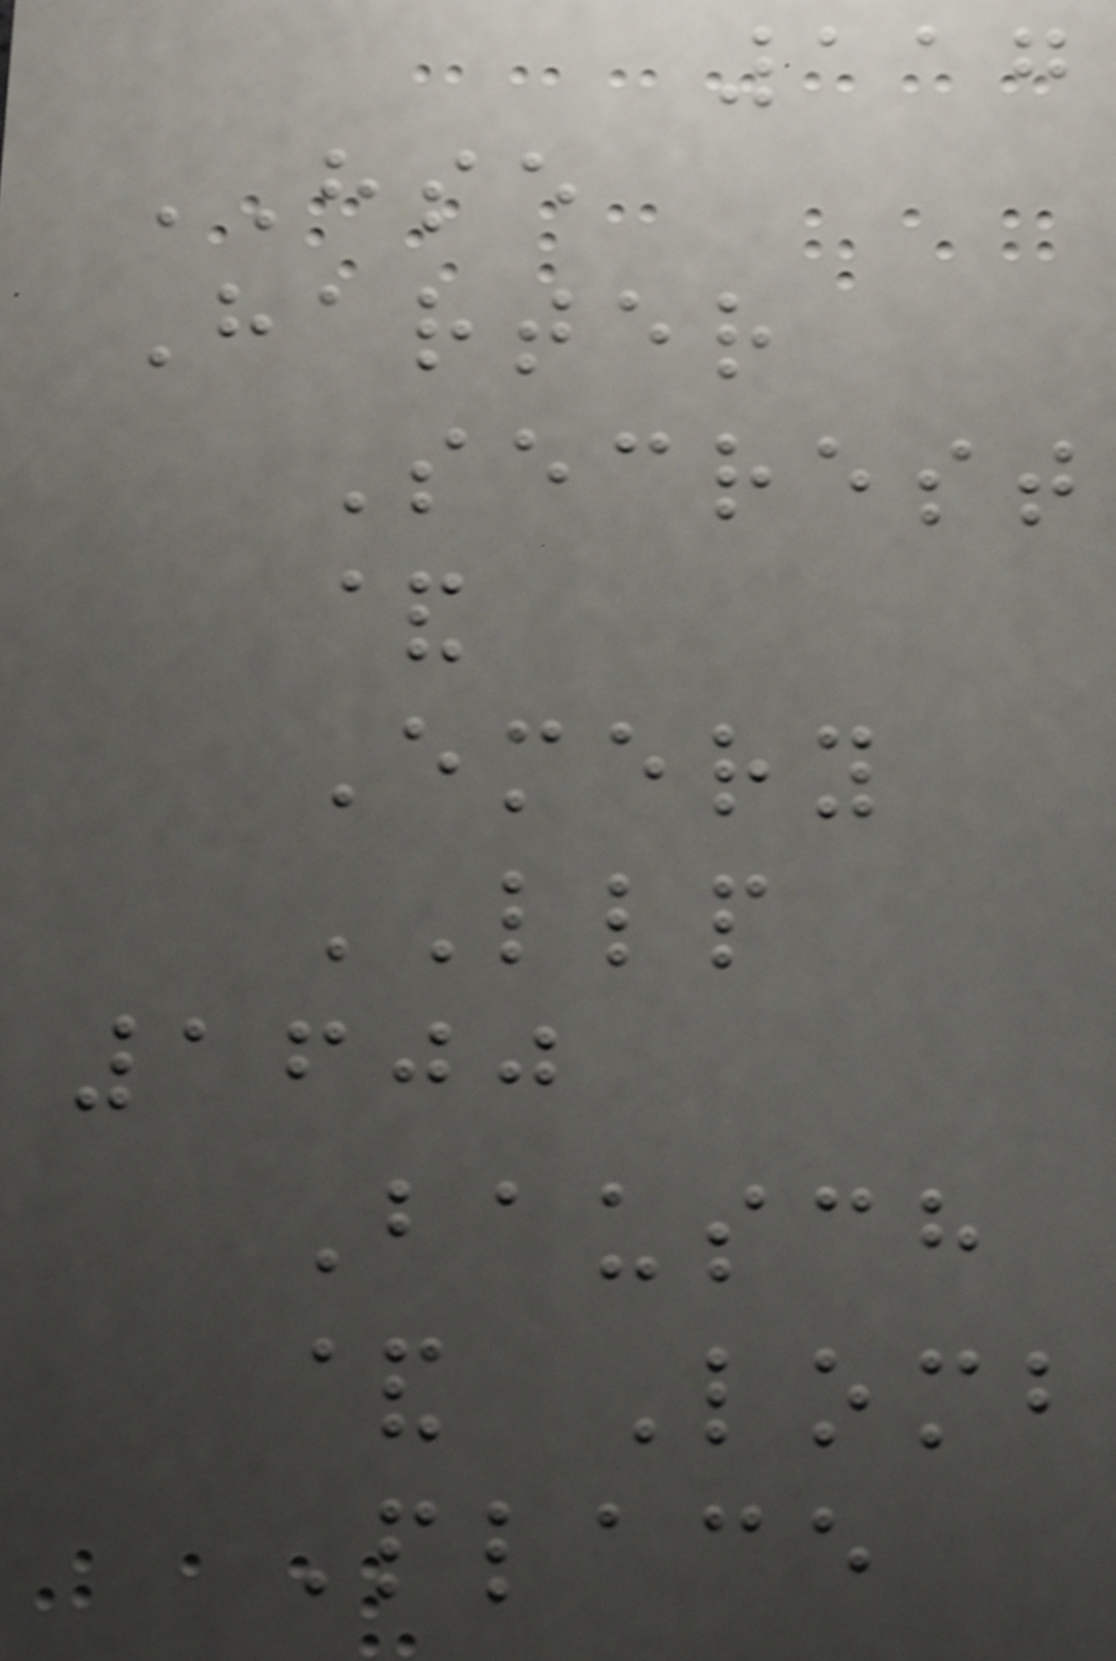117
HSE
Harter
Secrest
&
Emery
LLP
1600
Bausch
& Lomb
Place
